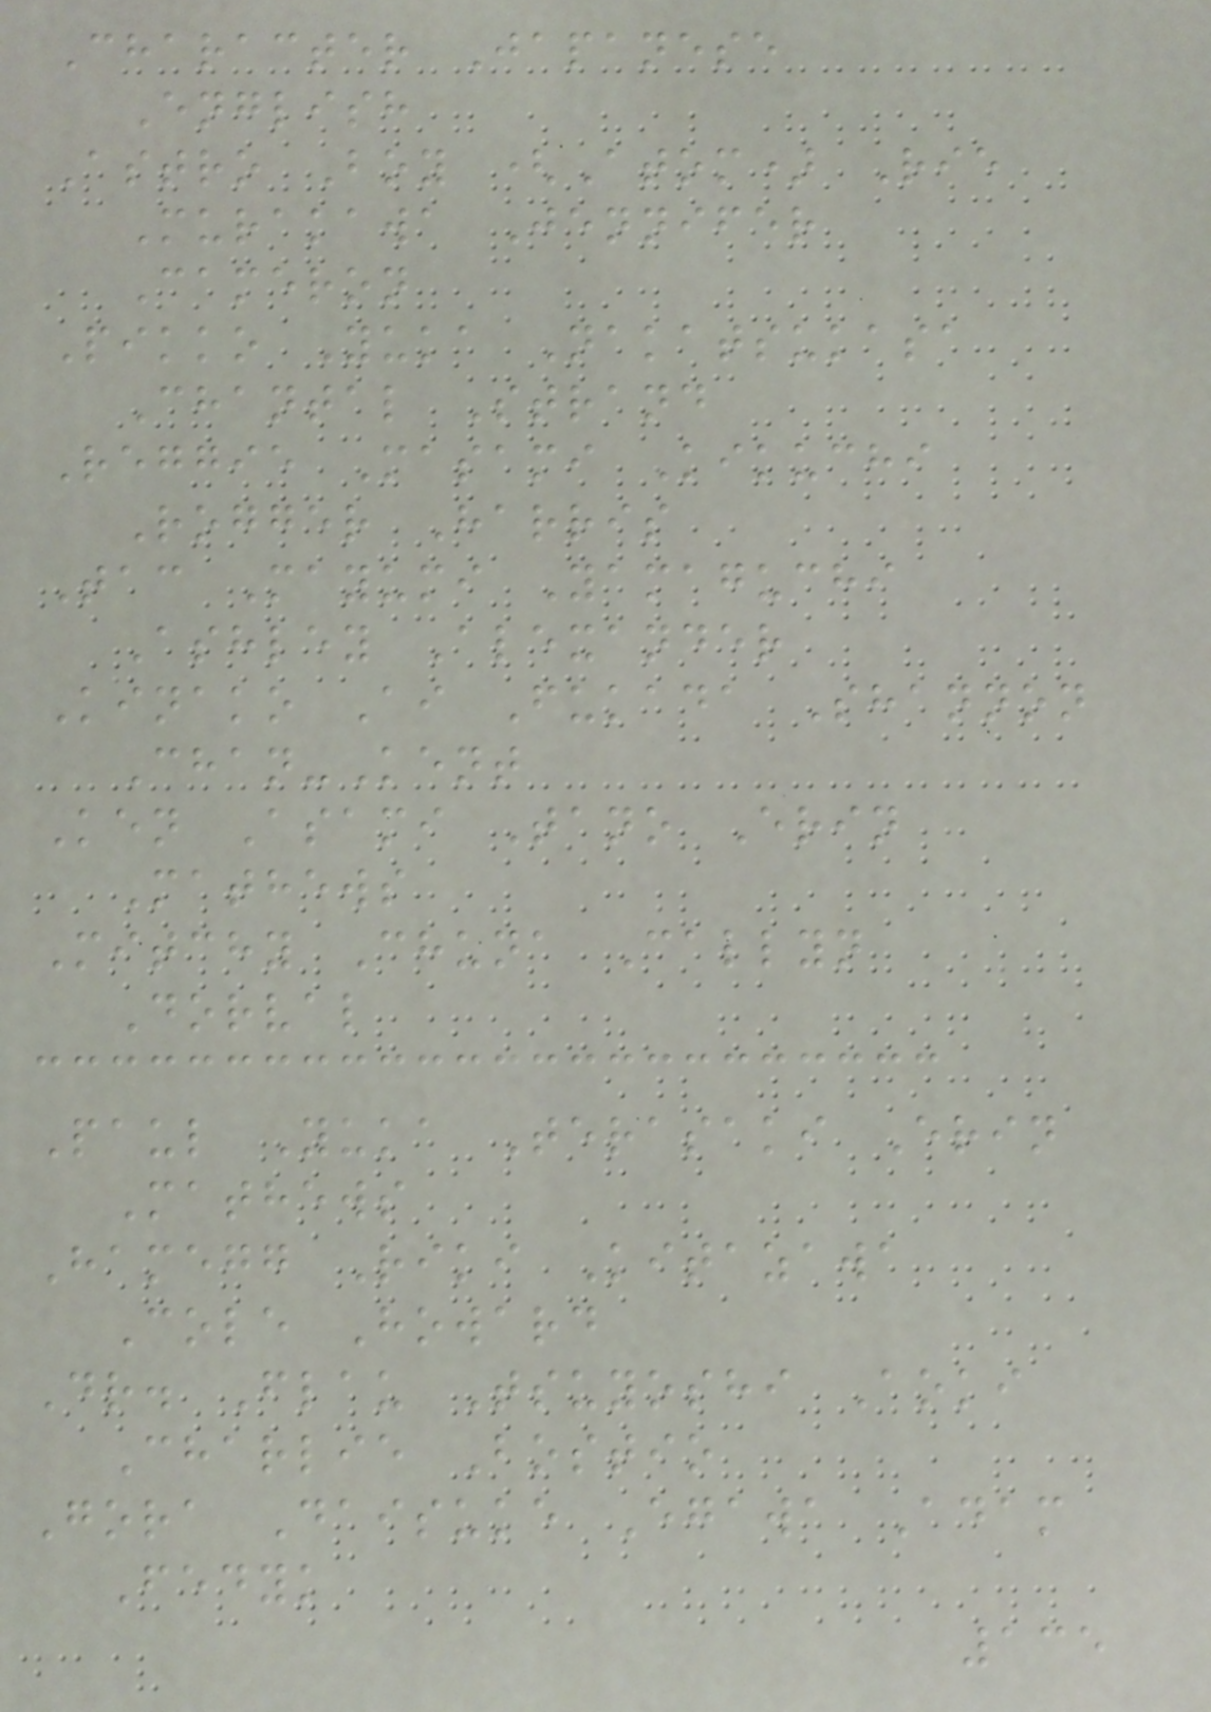Character Japanese
English
Astro Boy (Atom) Rie
Murakawa Jennifer
Cameron
Pikko Yuka Nakatsukasa
Chantal Strand
Reggie Masami Kikuchi
Rogger Harris
Tac Mayumi Yamaguchi
Ashley Alexander
Kinako Ai Fukada Shannon
Chan-Kent
Ken Asami Tano Erin
Mathews
Mitchy Chuna Callyn
Dorval
Paul Yuka Terasaki Erin
Mathews
Hamegg Riki Kitazawa
Cole Howard
Dr. Flau Tsuyoshi Aoki
Charlie Bostio
Gora Daisuke Egawa Adam
Fedyk
135
